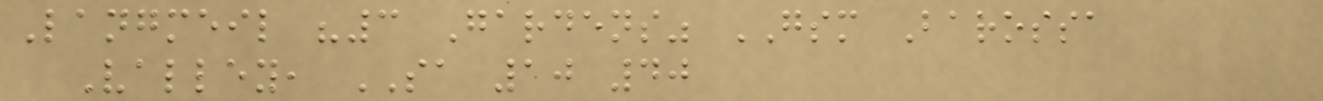Langmeil "3 Gardens" GSM Barossa
Valley, SA 10 40
